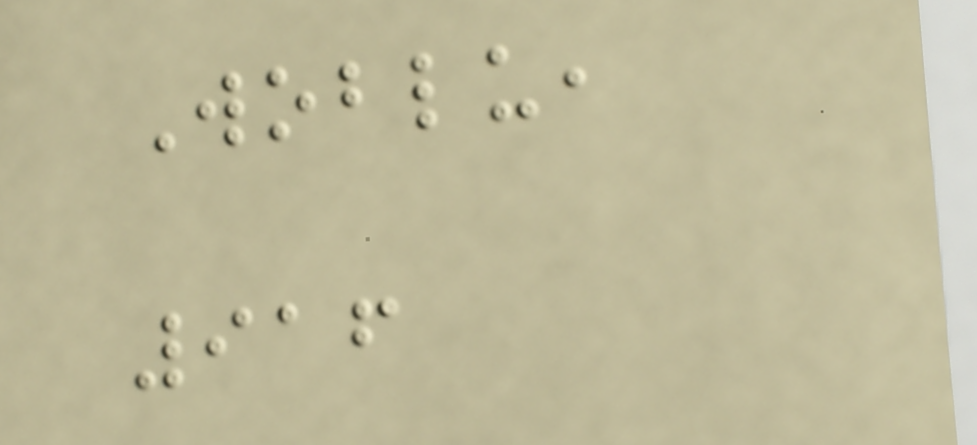Woblu,
916
